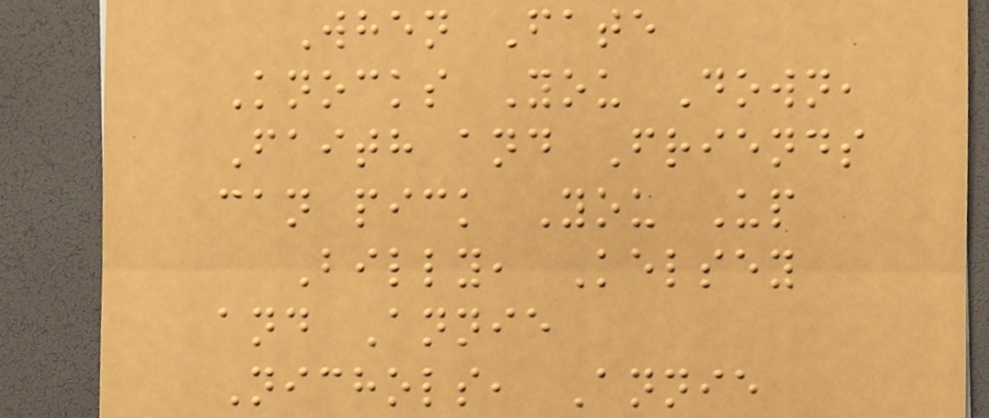When Fate
Knocks You Down,
Faith and Friends
can pick You Up
Billy, Kelsey
and Annie
Nichols, Annie
